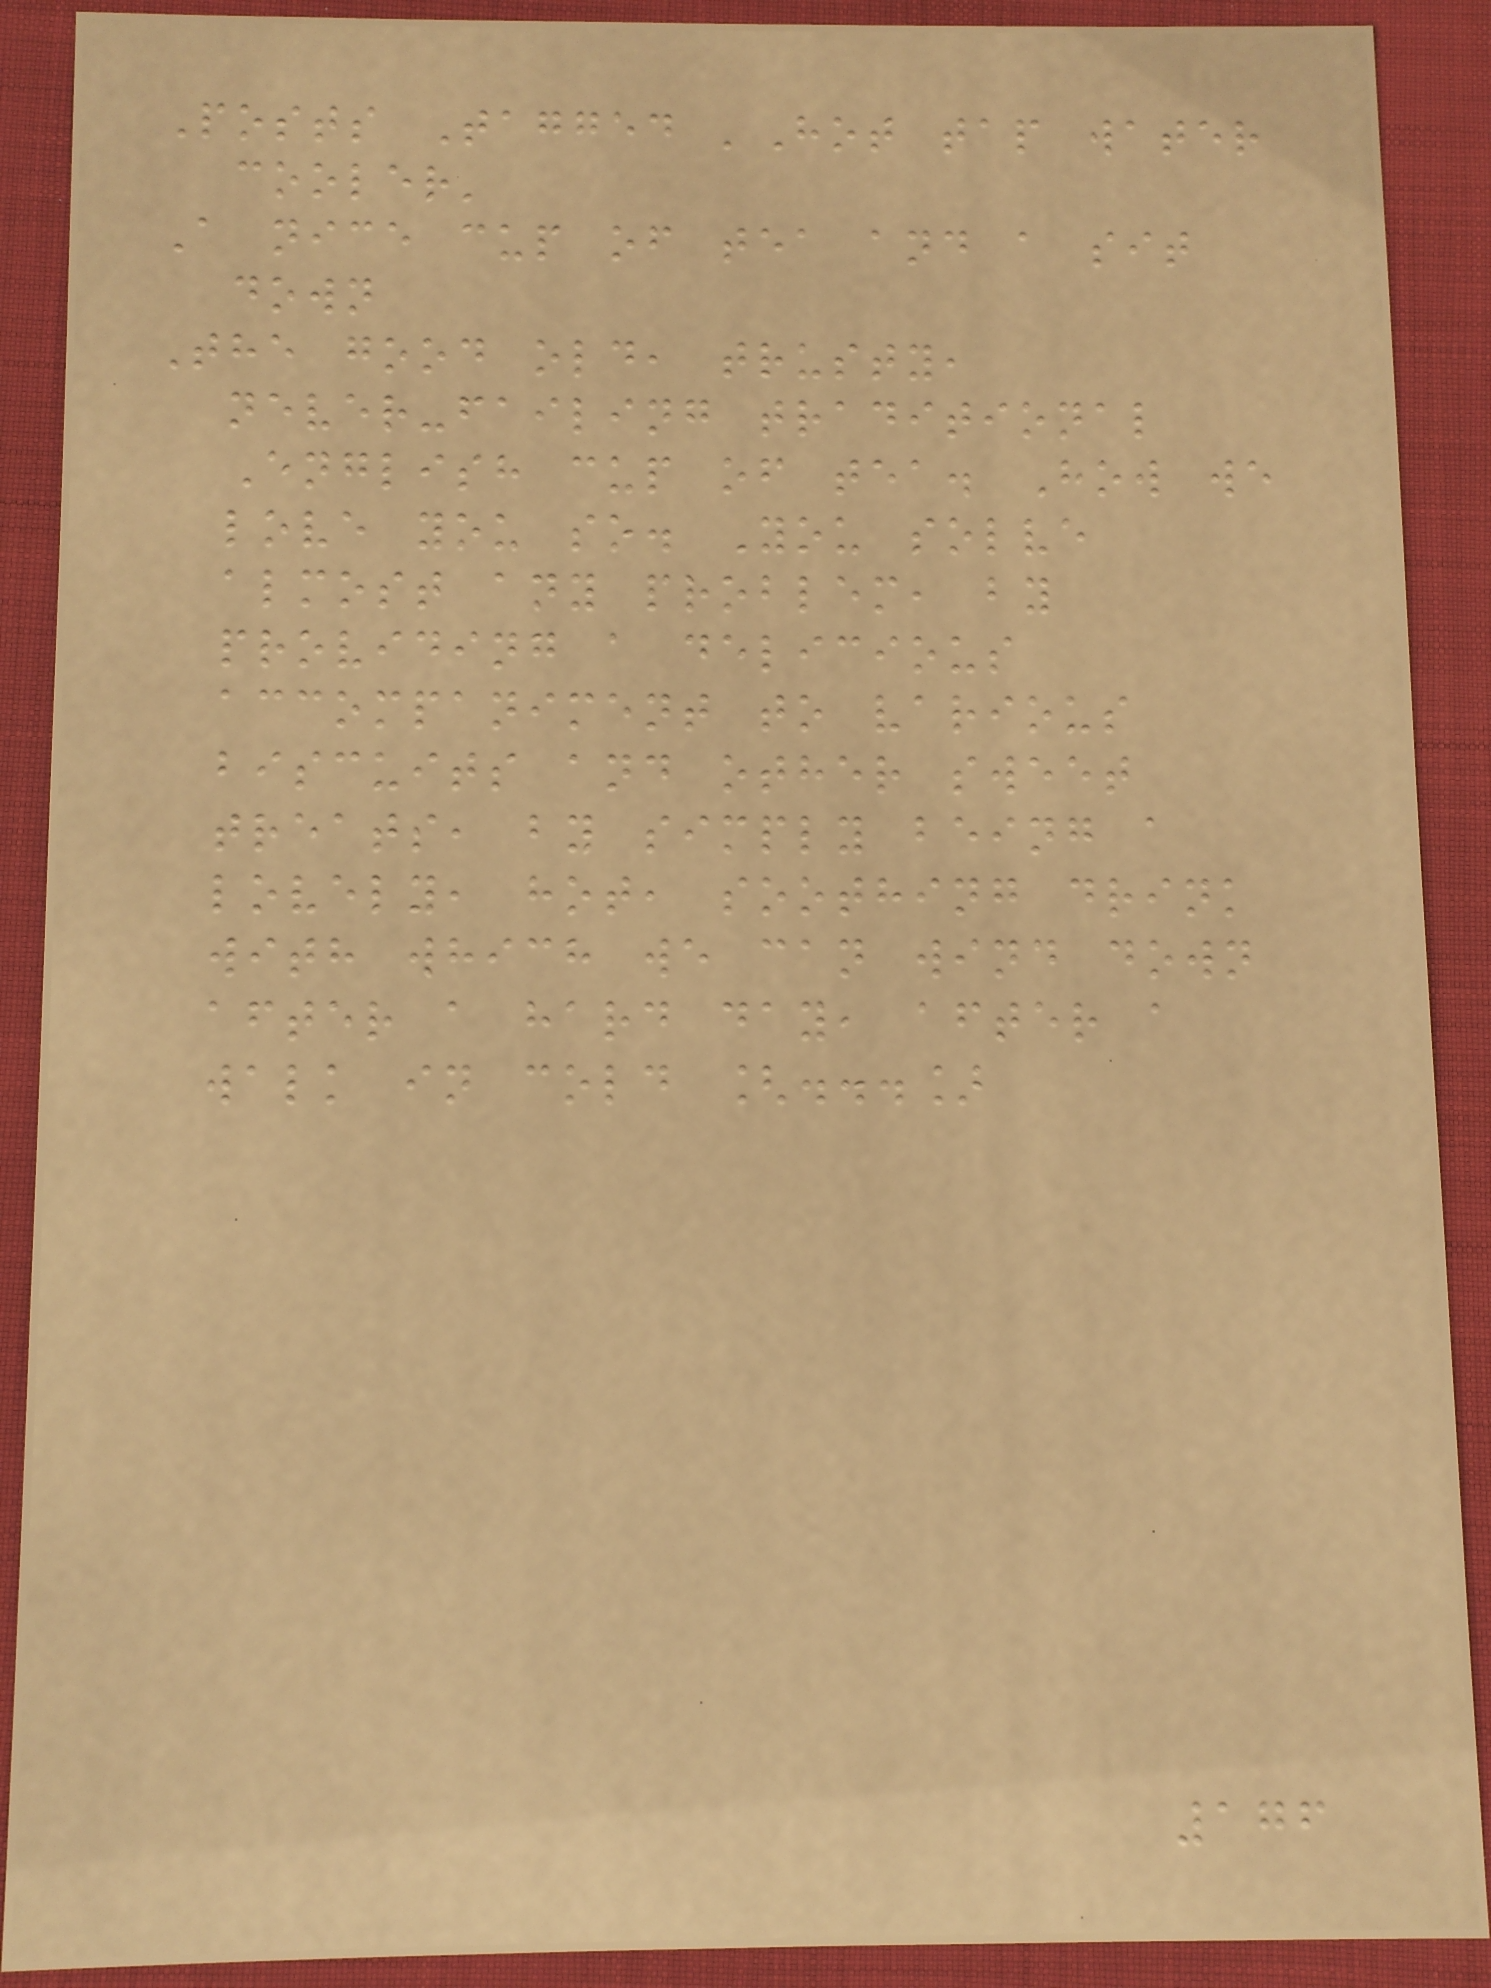Posts Tagged 'Hot tap water
cooler'
A nice cup of tea and a sit
down
The good old, trusty,
never-failing traditional
English cup of tea. How we
love you so. You solve
almost any problem, by
providing a delicious
accompaniment to various
biscuits and other sweet
treats, by simply being a
lovely, hot, soothing drink
with which we can wind down
after a hard day, after a
walk in cold [...]
176
